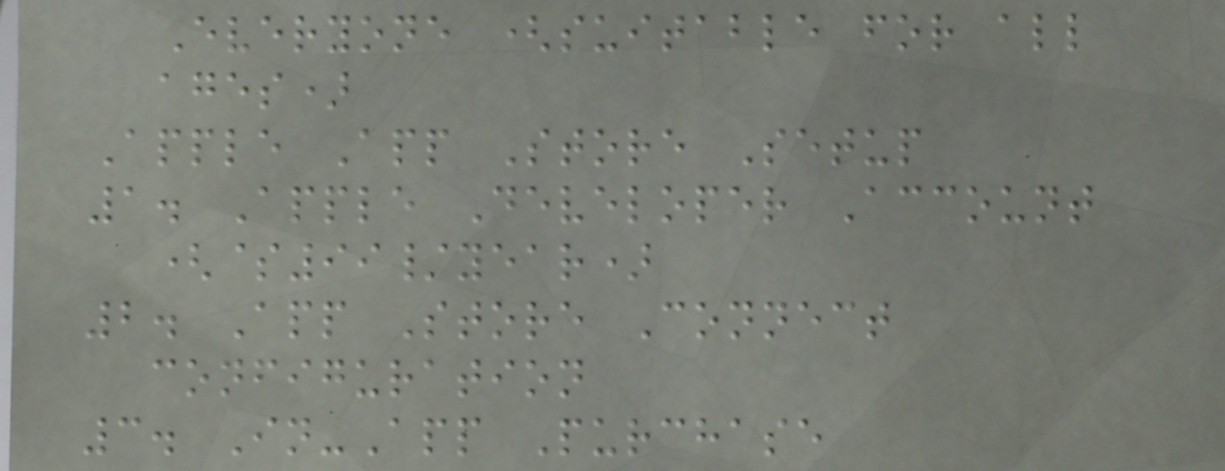Everyone (suitable for all
ages)
Apple App Store Setup
1. Apple Developer Account
($99/year)
2. App Store Connect
configuration
3. In-App Purchase
